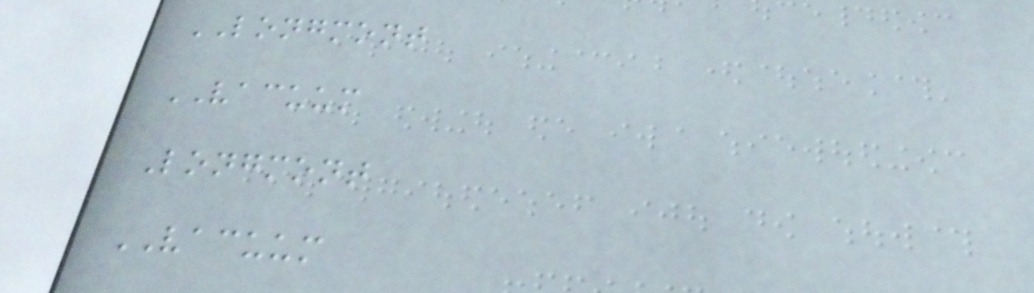LONGMONT
VACUUM
Longmont
VACUUM
